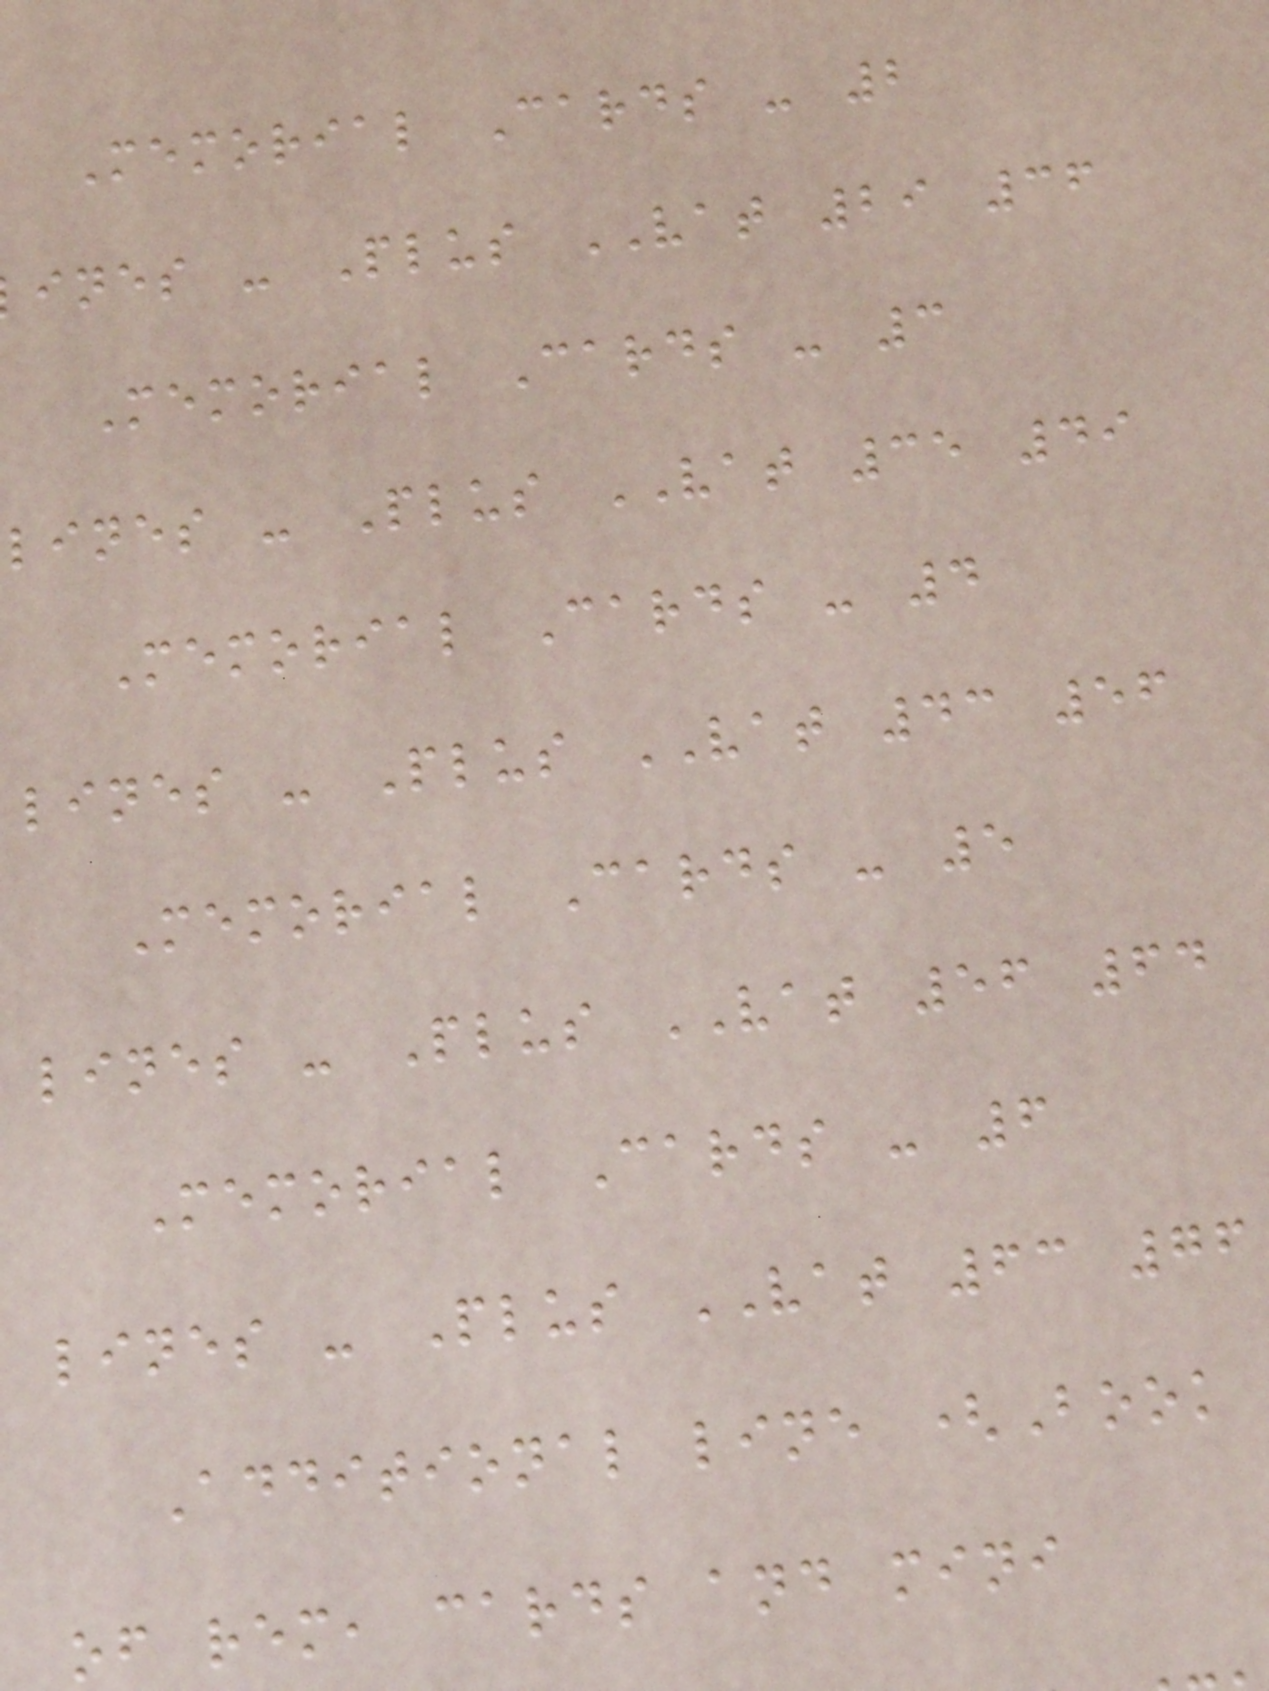Memorial Cards - 2
ines - Plus VAT 29 36
Memorial Cards - 3
lines - Plus VAT 35 49
Memorial Cards - 4
lines - Plus VAT 43 56
Memorial Cards - 5
lines - Plus VAT 56 64
Memorial Cards - 6
lines - Plus VAT 63 76
Additional line (Book
of rem, cards and mini
